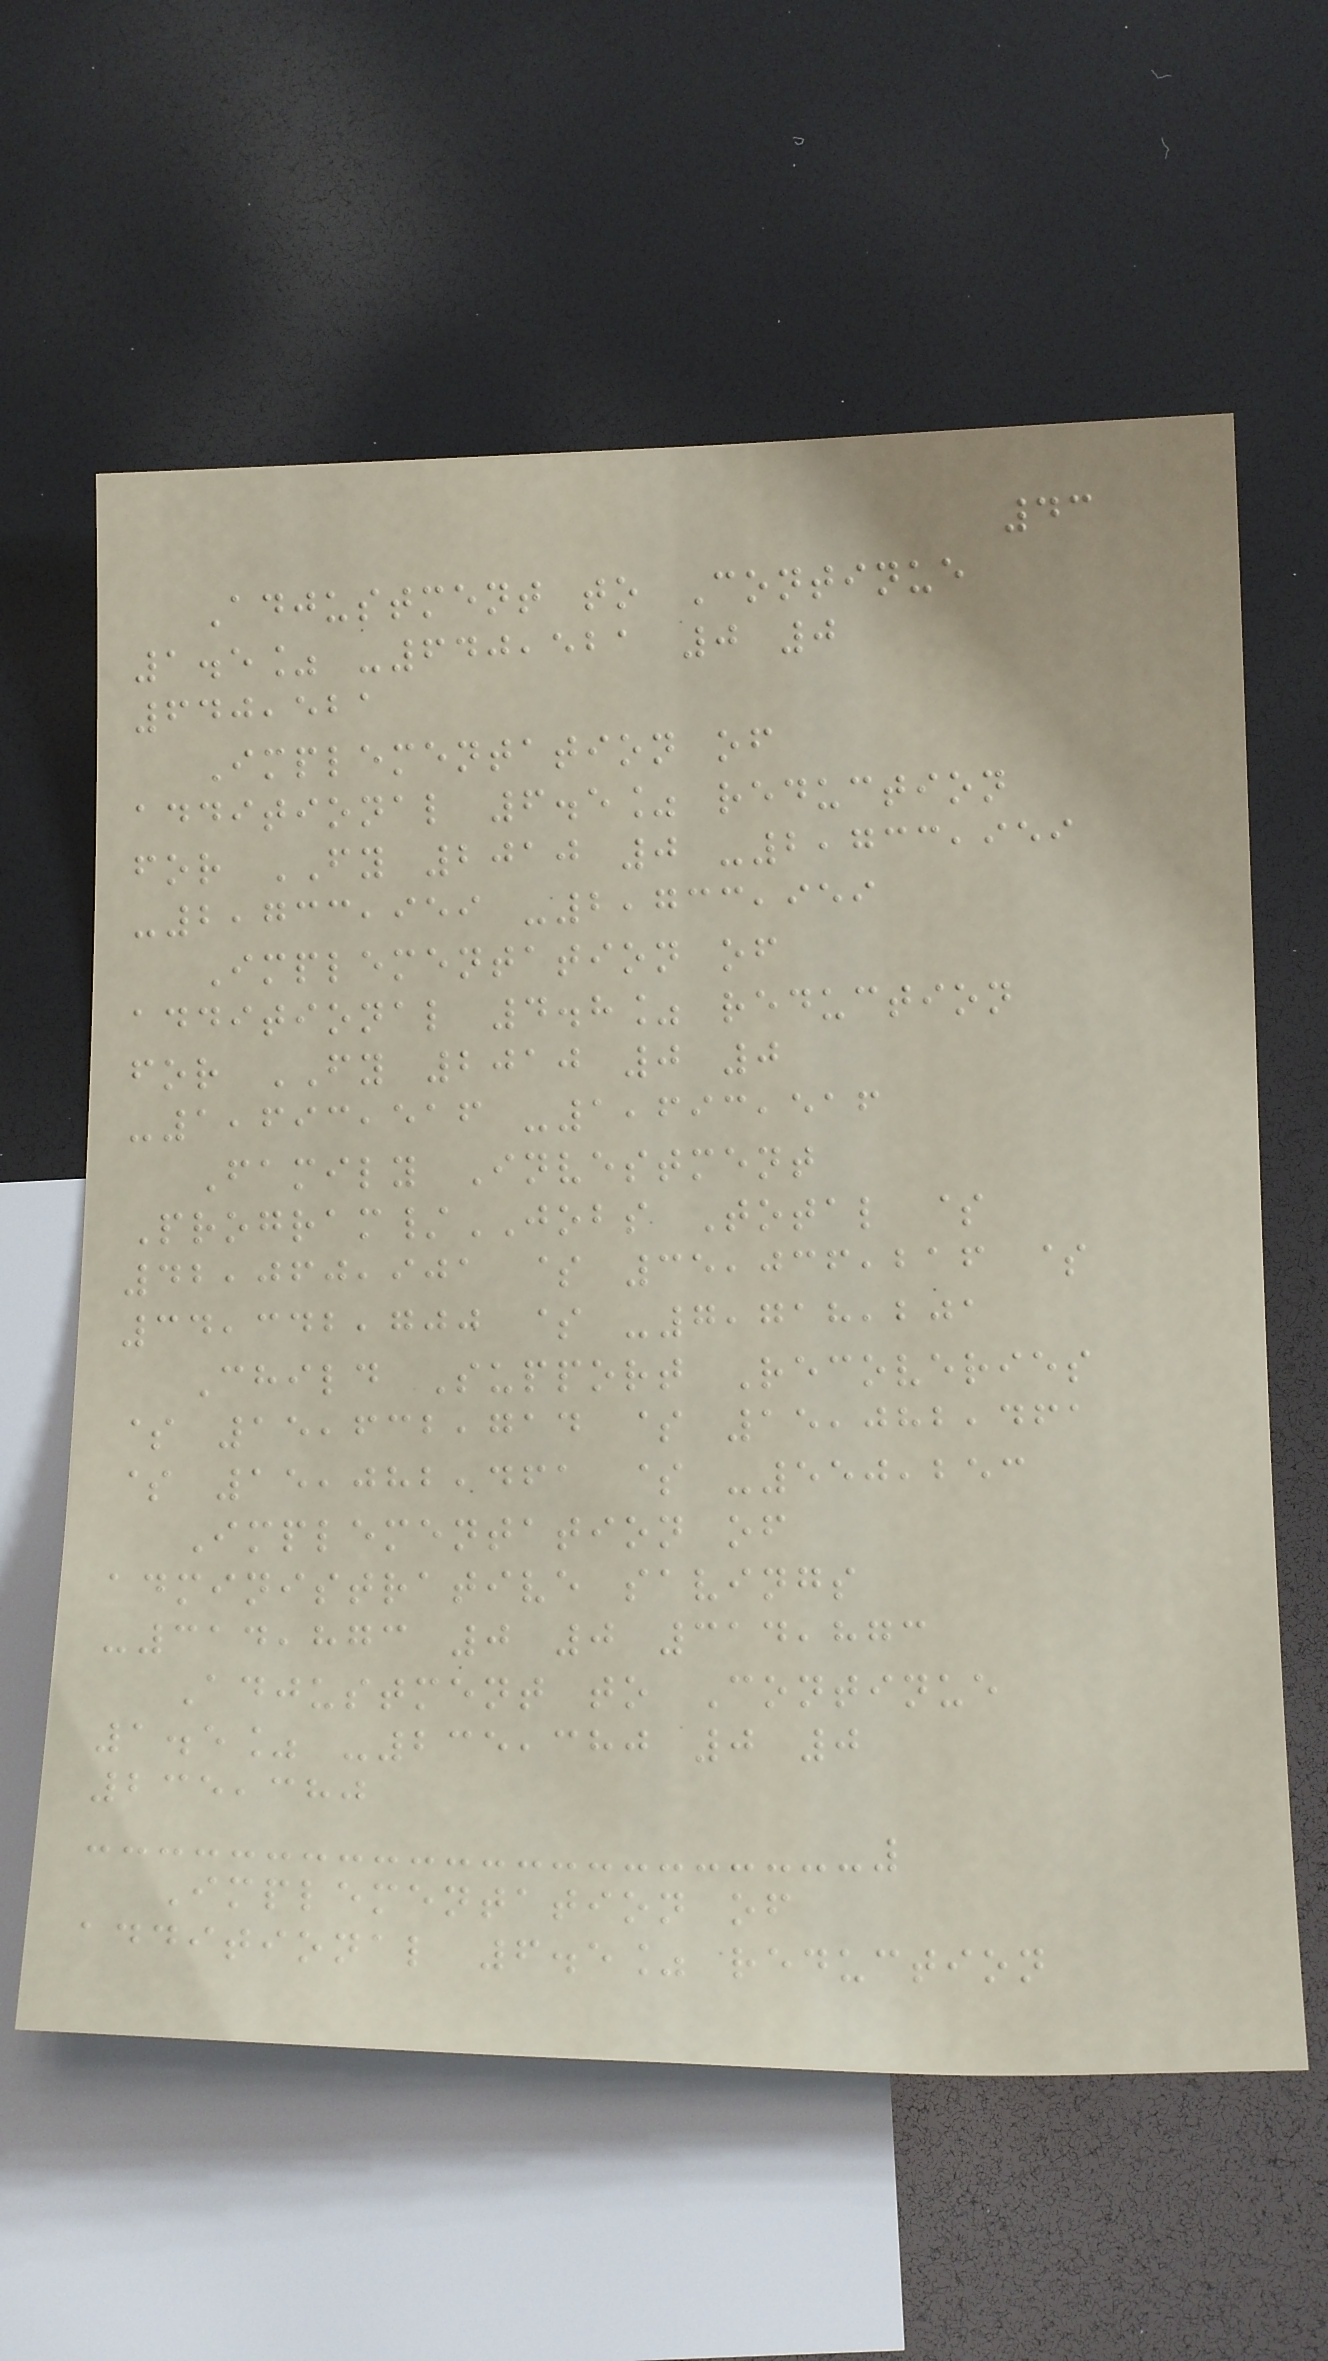43
Adjustment to Continue
1.5% -640,521 0 0
640,521
Implementation of
additional 6.5% reduction
for FY 2010 0 -2,733,959
-2,733,959 -2,733,959
Implementation of
additional 4.8% reduction
for FY 2010 0 0
-1,693,516 -1,693,516
Family Investment
Program/JOBS Total $
42,060,901 $ 35,036,216 $
34,342,700 $ -7,718,201
Child Support Recoveries
$ 15,632,714 $ 15,082,461
$ 15,082,461 $ -550,253
Implementation of
administrative savings
-314,873 0 0 314,873
Adjustment to Continue
1.5% -235,380 0 0
235,380
Implementation of
additional 6.5% reduction
